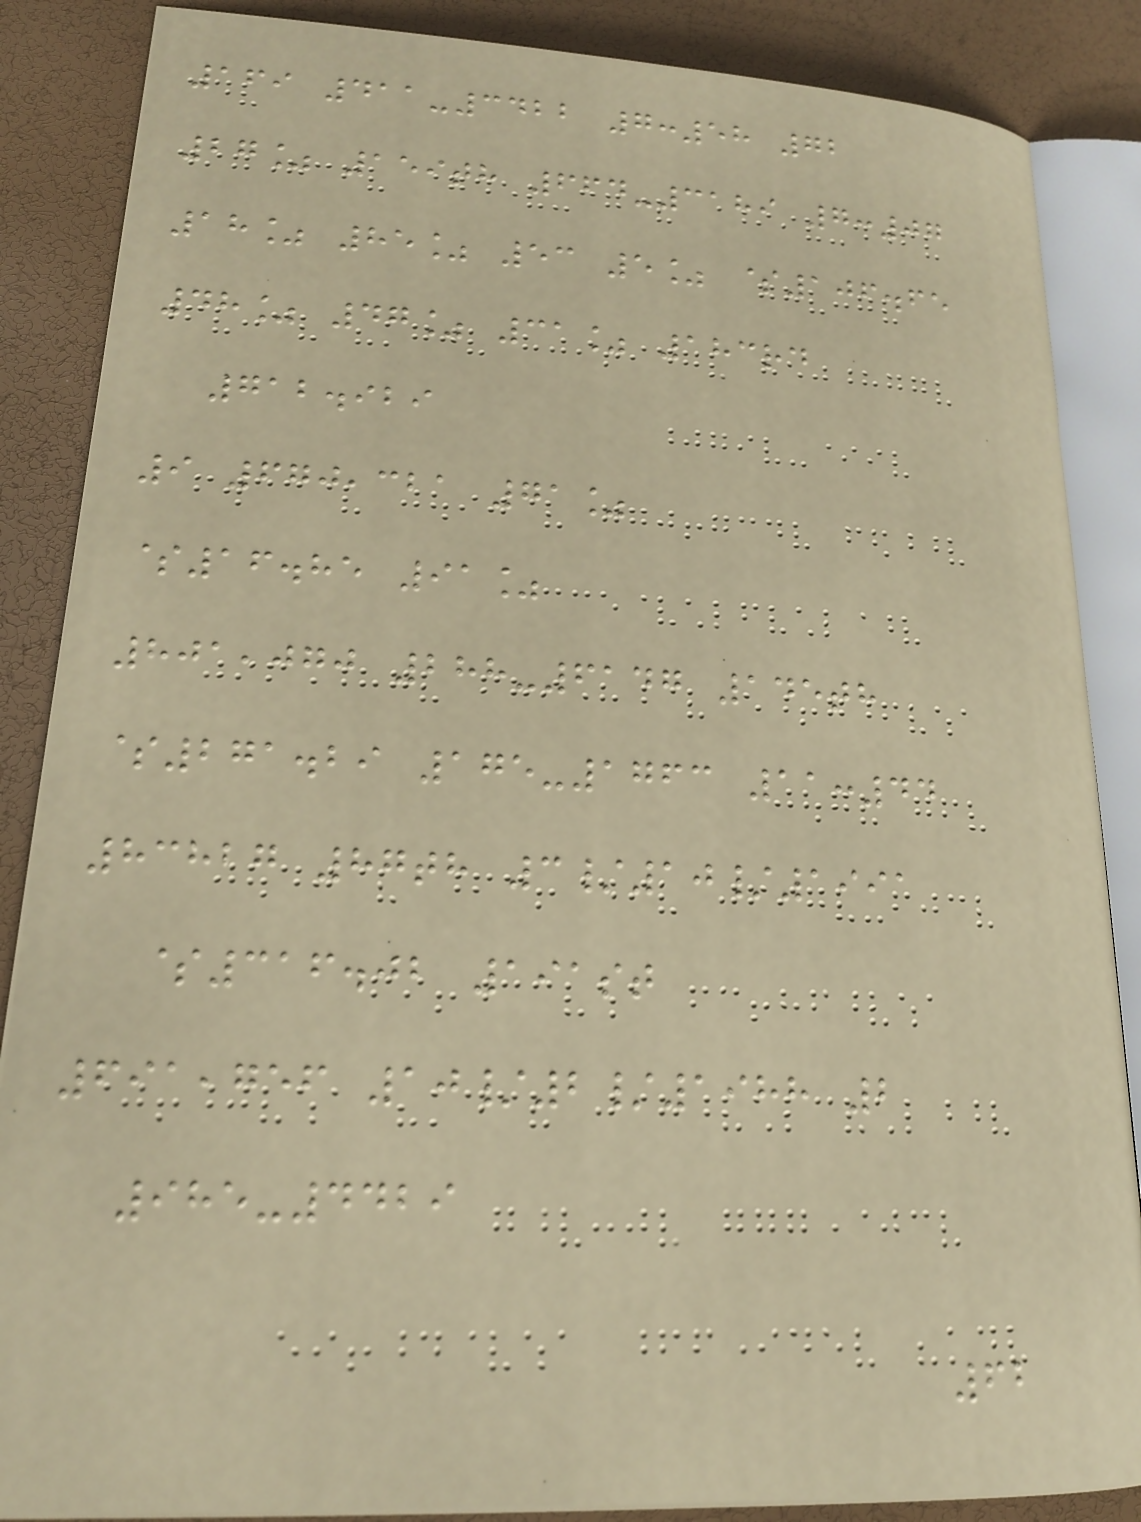169 411-3422 7:58 72
27% 159th 664-3189 7:07
18% 85% 53 5% $106.65
48% 47% 31% 183rd
712.929
9 670,321 71%
$16.85 91%
801,070 288-6147 145th
$271.29 175-1763 11:44
83827 87th 3/10/1991
$316.02 191st
691,756 10/2/1988 2
985-4429
62
